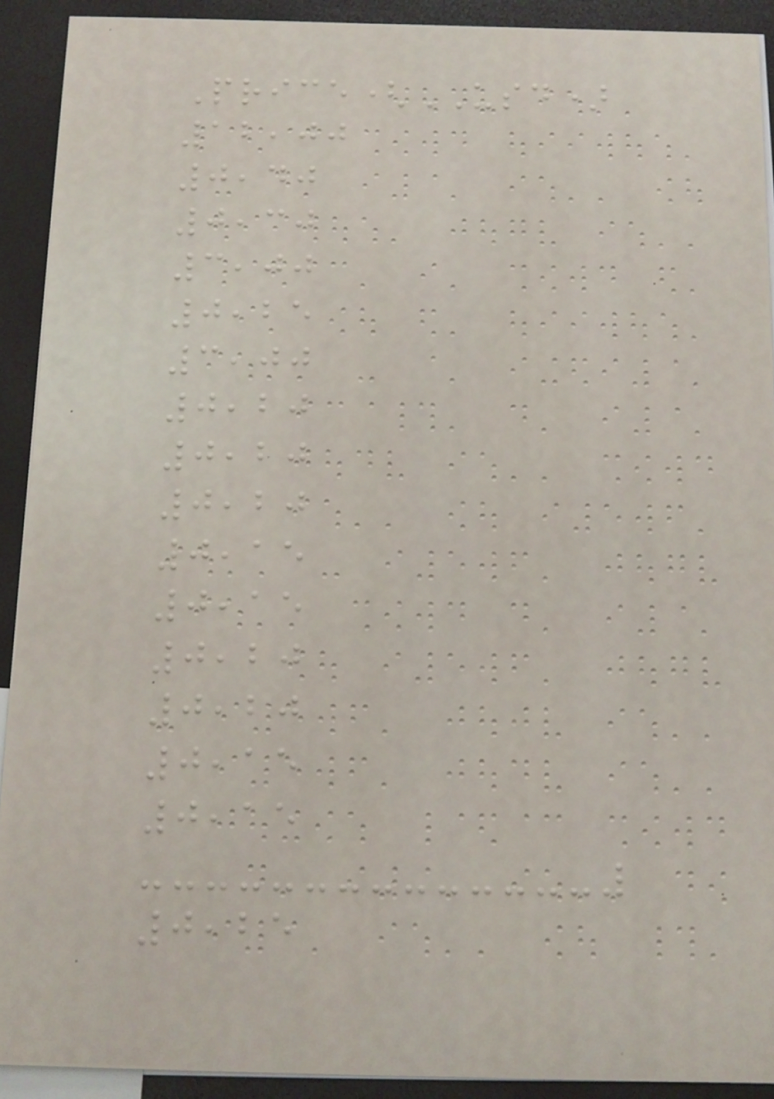Price(USD)
12,00
0,40
0,30
3,00
0,25
3,00
0,20
0,20
0,20
0,15
0,15
0,20
0,20
0,15
0,15
0,25
